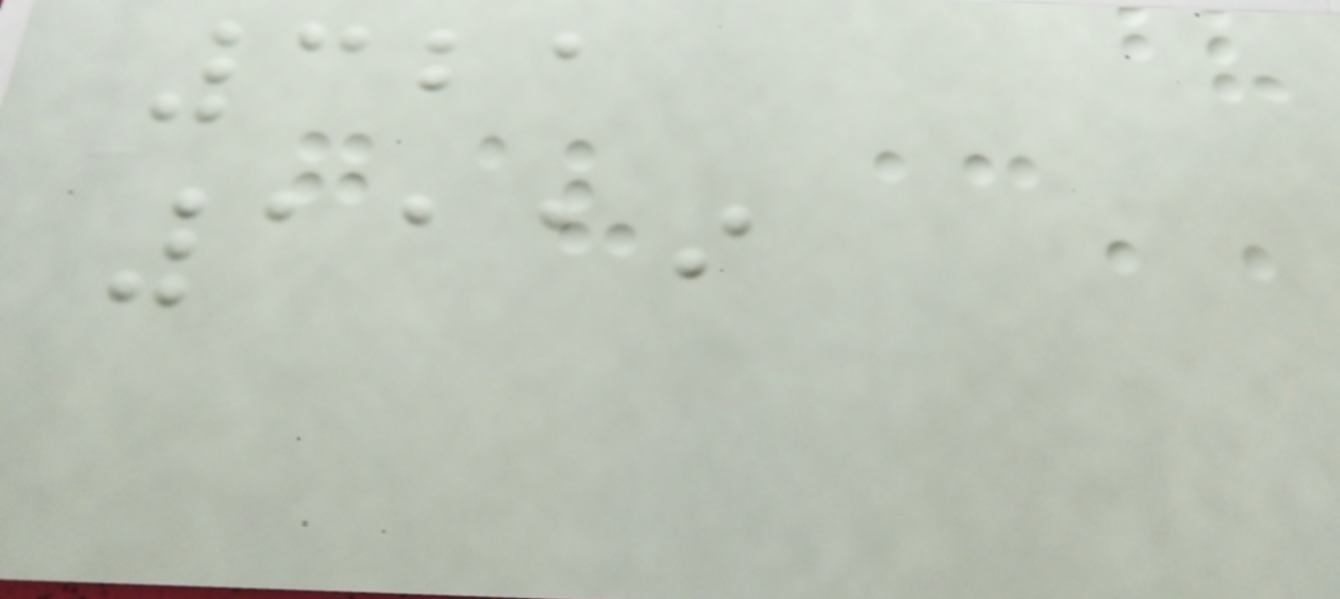321
1119
